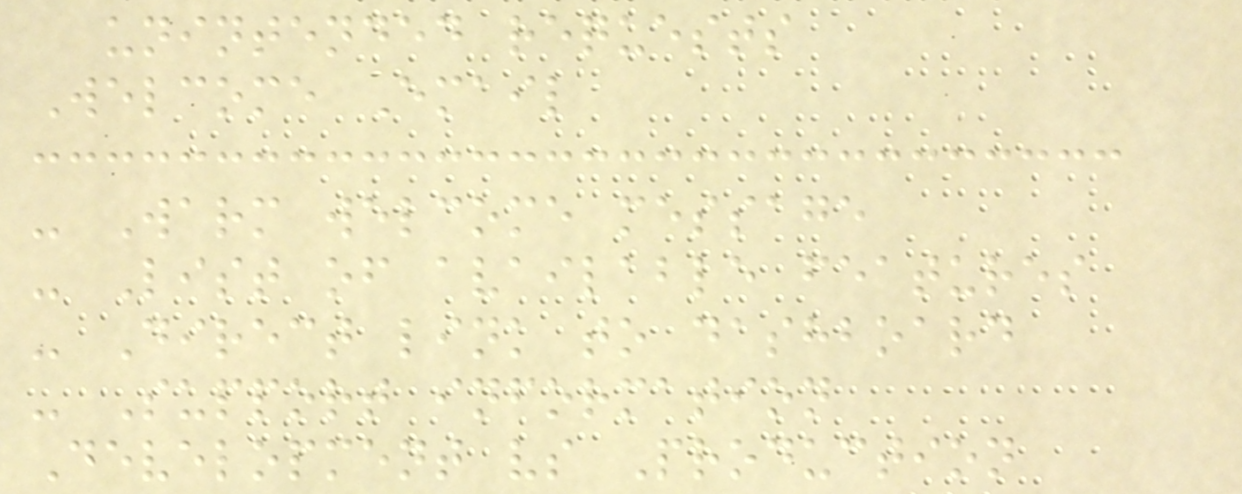unintended requests
Welcome Email
- Warm welcome message
- List of available features
- Direct link to dashboard
- Support information
Development vs Production
